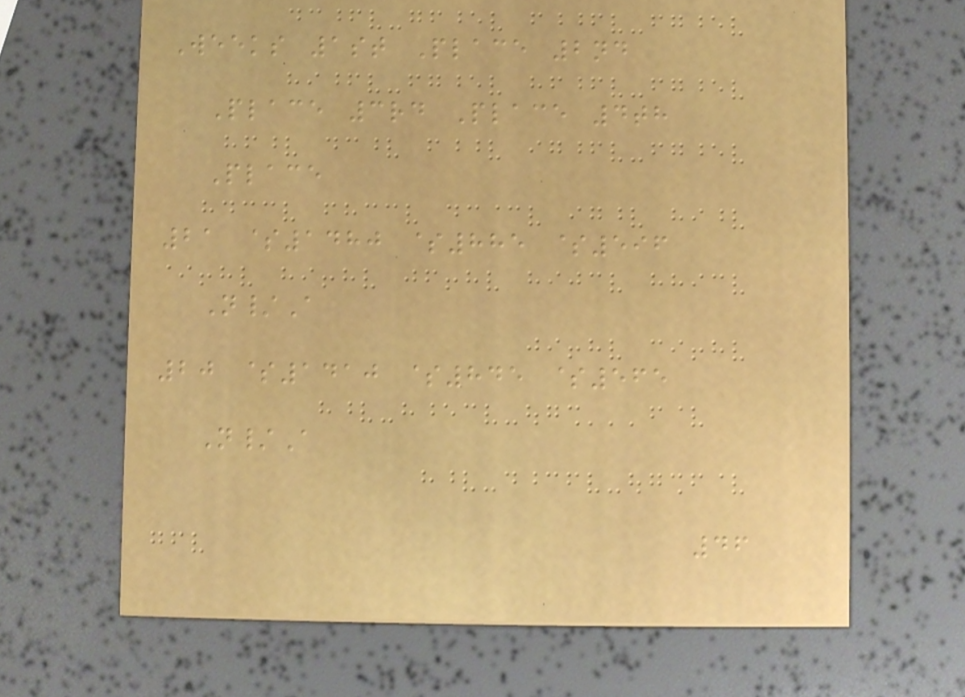Weeks 1st Place 2nd
Place 3rd Place 4th
Place
21 $1480 $885 $596
N/A
20 $1410 $845 $565
N/A
46
